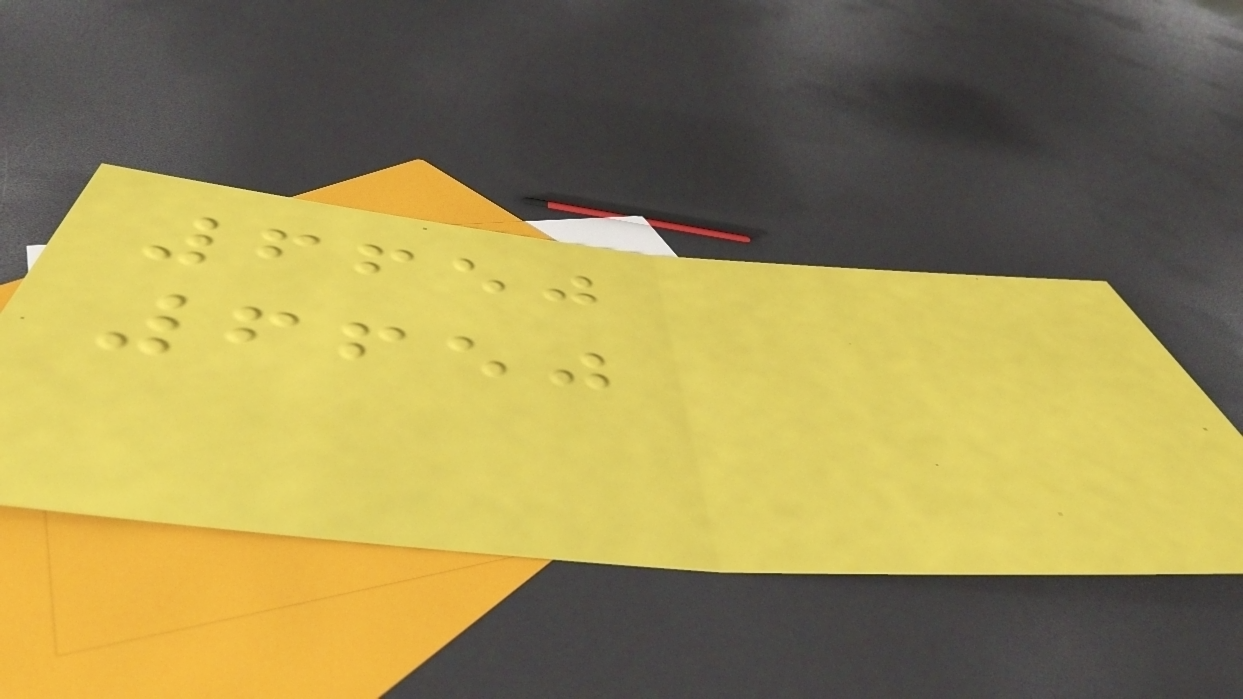6650
6650
